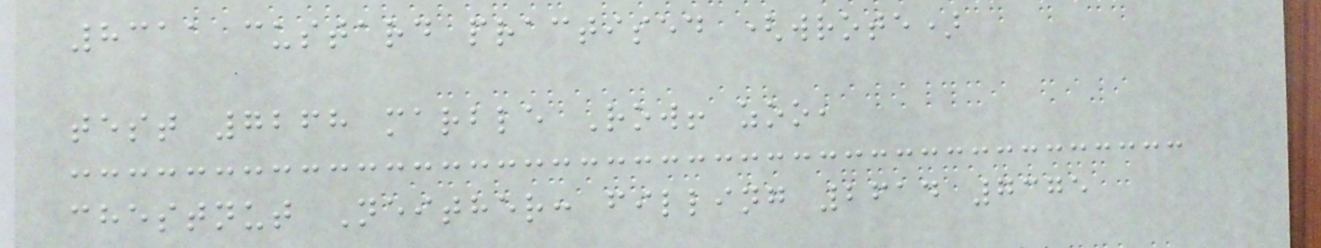8311 custard practised (wrote)
test 7268 marble Row! zoo,
chestnut Neither: filling 2614 7375
